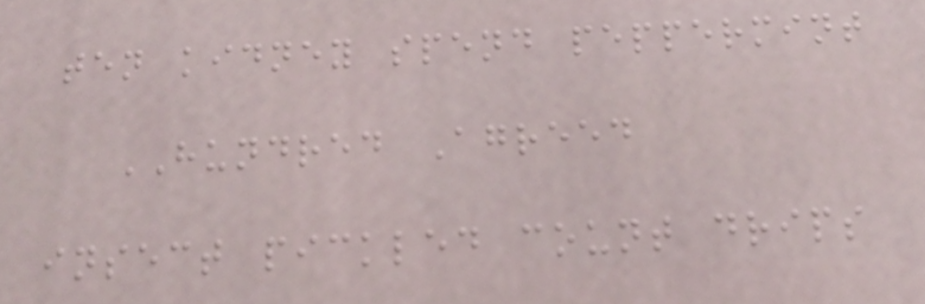ten kidney spend peppermint
HUNDRED Agreed
insect pickled count drips
